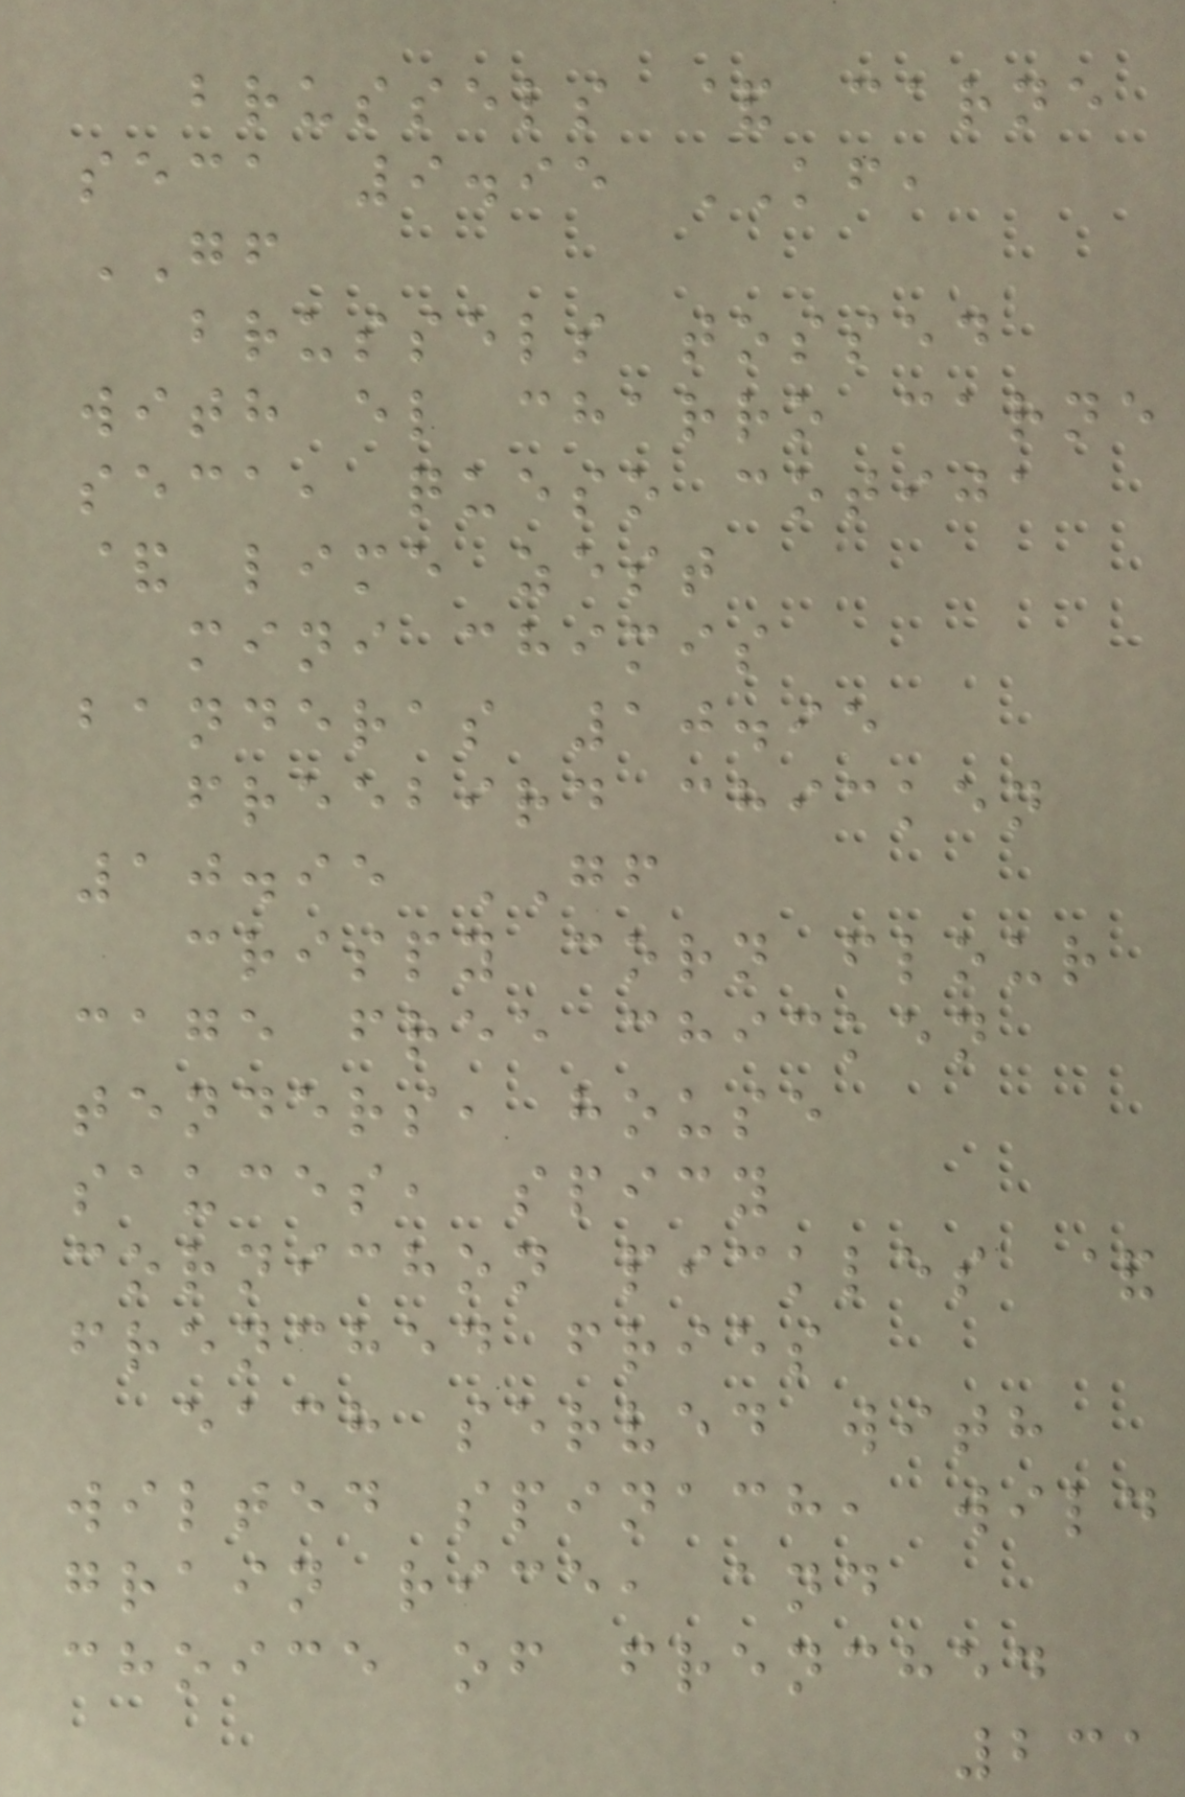brussels & carne
seca 9.95 KF,
GF
brussels tossed
with el charro carne
seca, queso cotija
& lime zest
mini chimis
banderas 10.95
freebird chicken
10.95 GF
crispy corn flour
cage free chicken
tenders, house
sauces, spicy
cornichon pickles &
frenched fries
each served with
wilted spinach, wild
grain rice, and
choice of frenched
231
